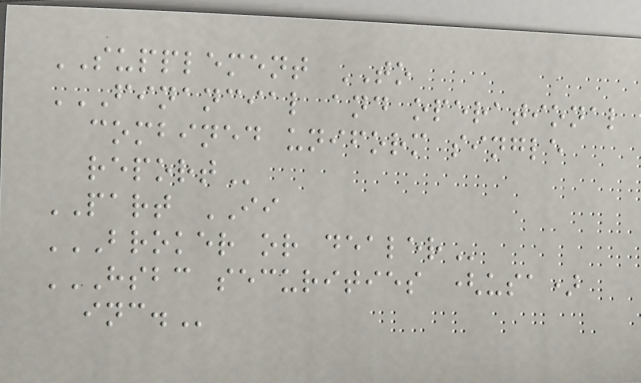SUPPLEMENT TO
FINANCIAL AND OPERATIONAL
COMBINED UNIFORM SINGLE
REPORT
PART II
BROKER OR DEALER
HSBC SECURITIES (USA)
INC.
